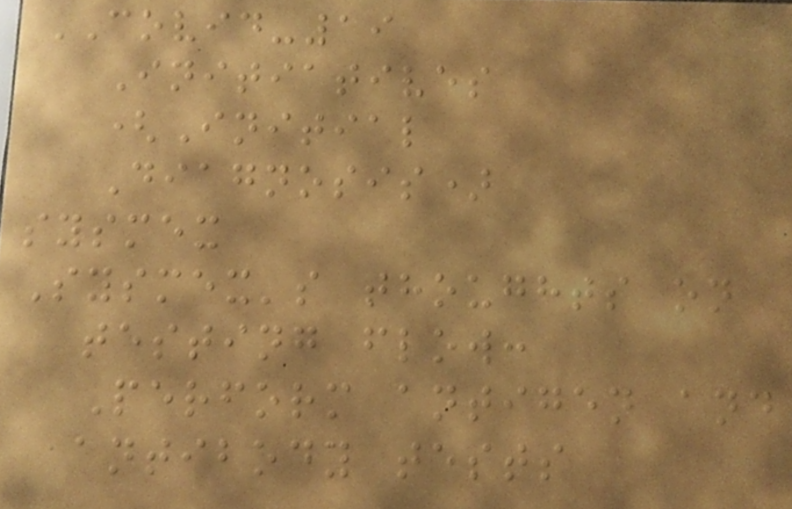COVID-19
Initiatives
(Initial
Diagnosis)
sysmex
Sysmex's thoughts on
testing flow:
Perform antigen and
antibody tests
